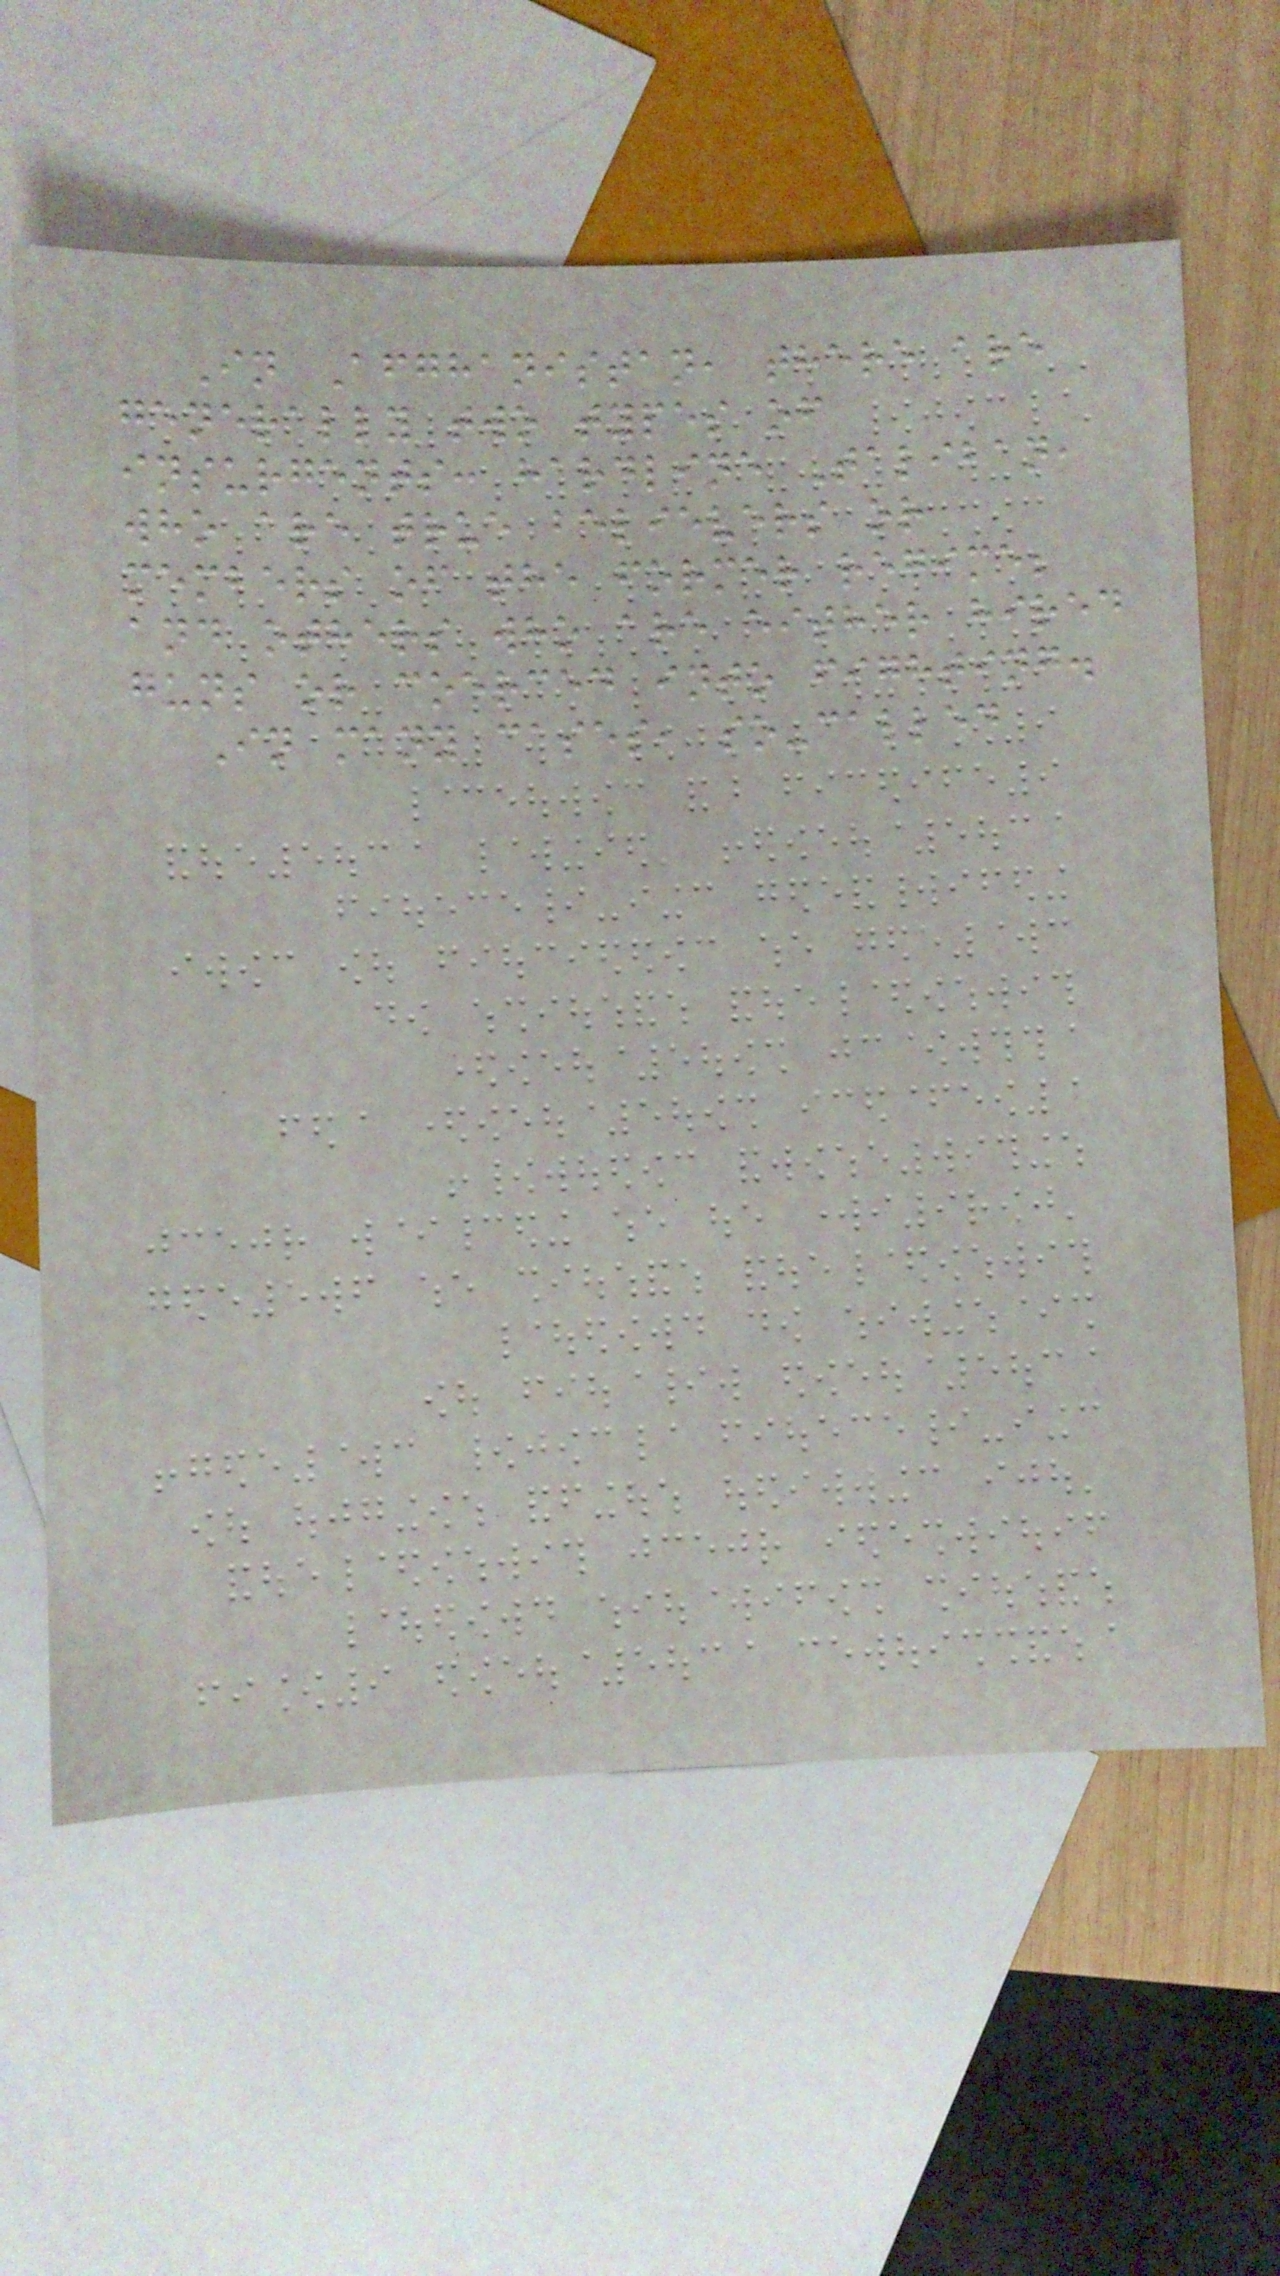In Afghanistan, there are
generally two types of
insurgents: hardline Taliban,
who are true believers or
members of the former regime;
and others who are either hired
guns or coerced into fighting.
In many cases, so-called
